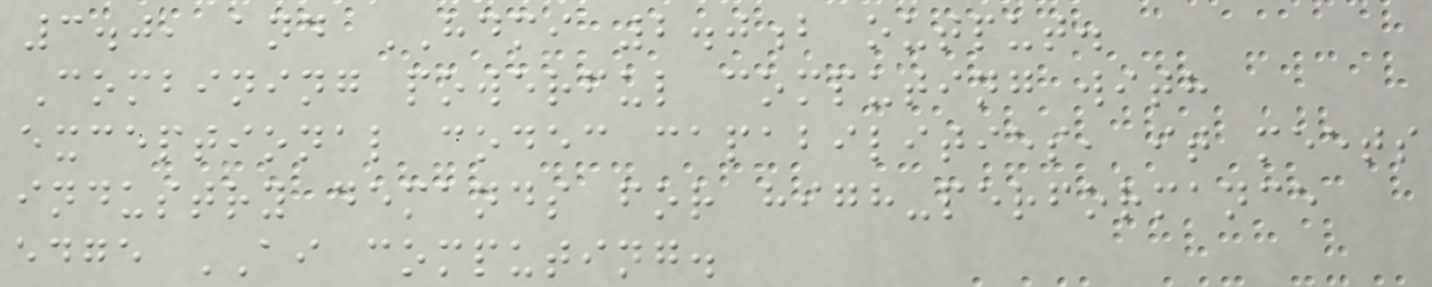3.0, and HDMI 2.0b output.
Combining powerful computing with
exceptional codec capabilities, it meets
industry demands for high-performance
edge AI computing.
